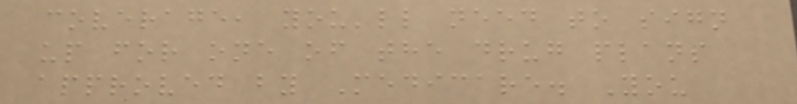coverage, you'll need to sign
up for one of the drug plans
approved by Medicare. You
